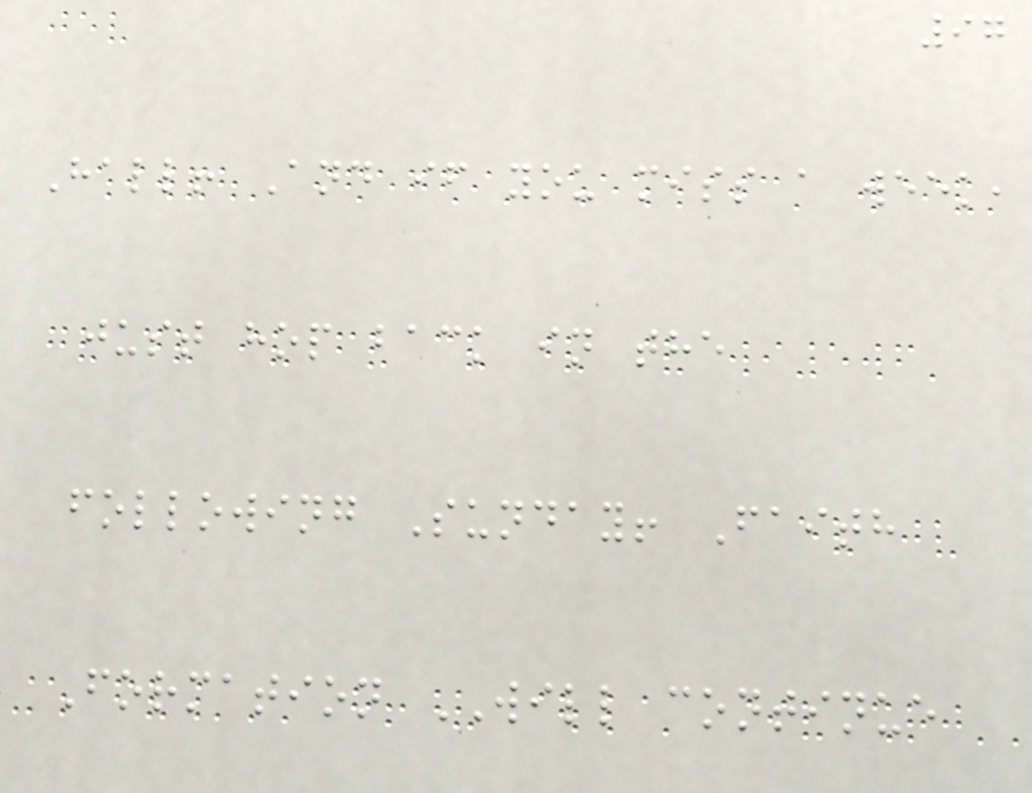97
Hall! And if you miss a week,
just hop back in the
following Sunday! Faith
Formation WILL continue
